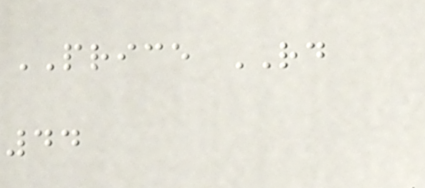PRICE RD
44
